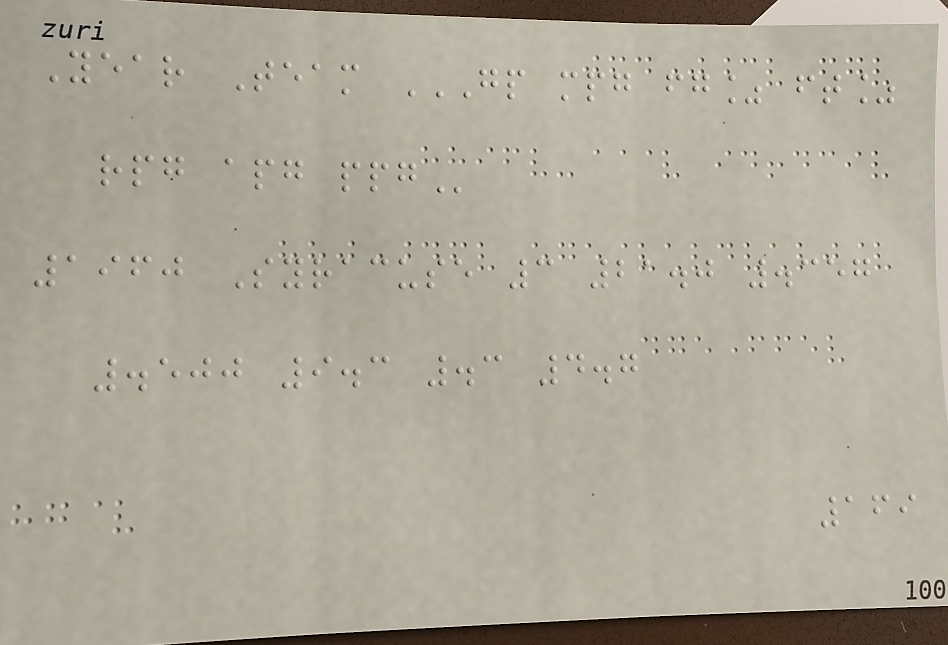Year Team GP MPG FG% FT%
RPG APG PPG
1960 Syracuse 3 21.0 .357
.500 9.3 .3 4.7
169
